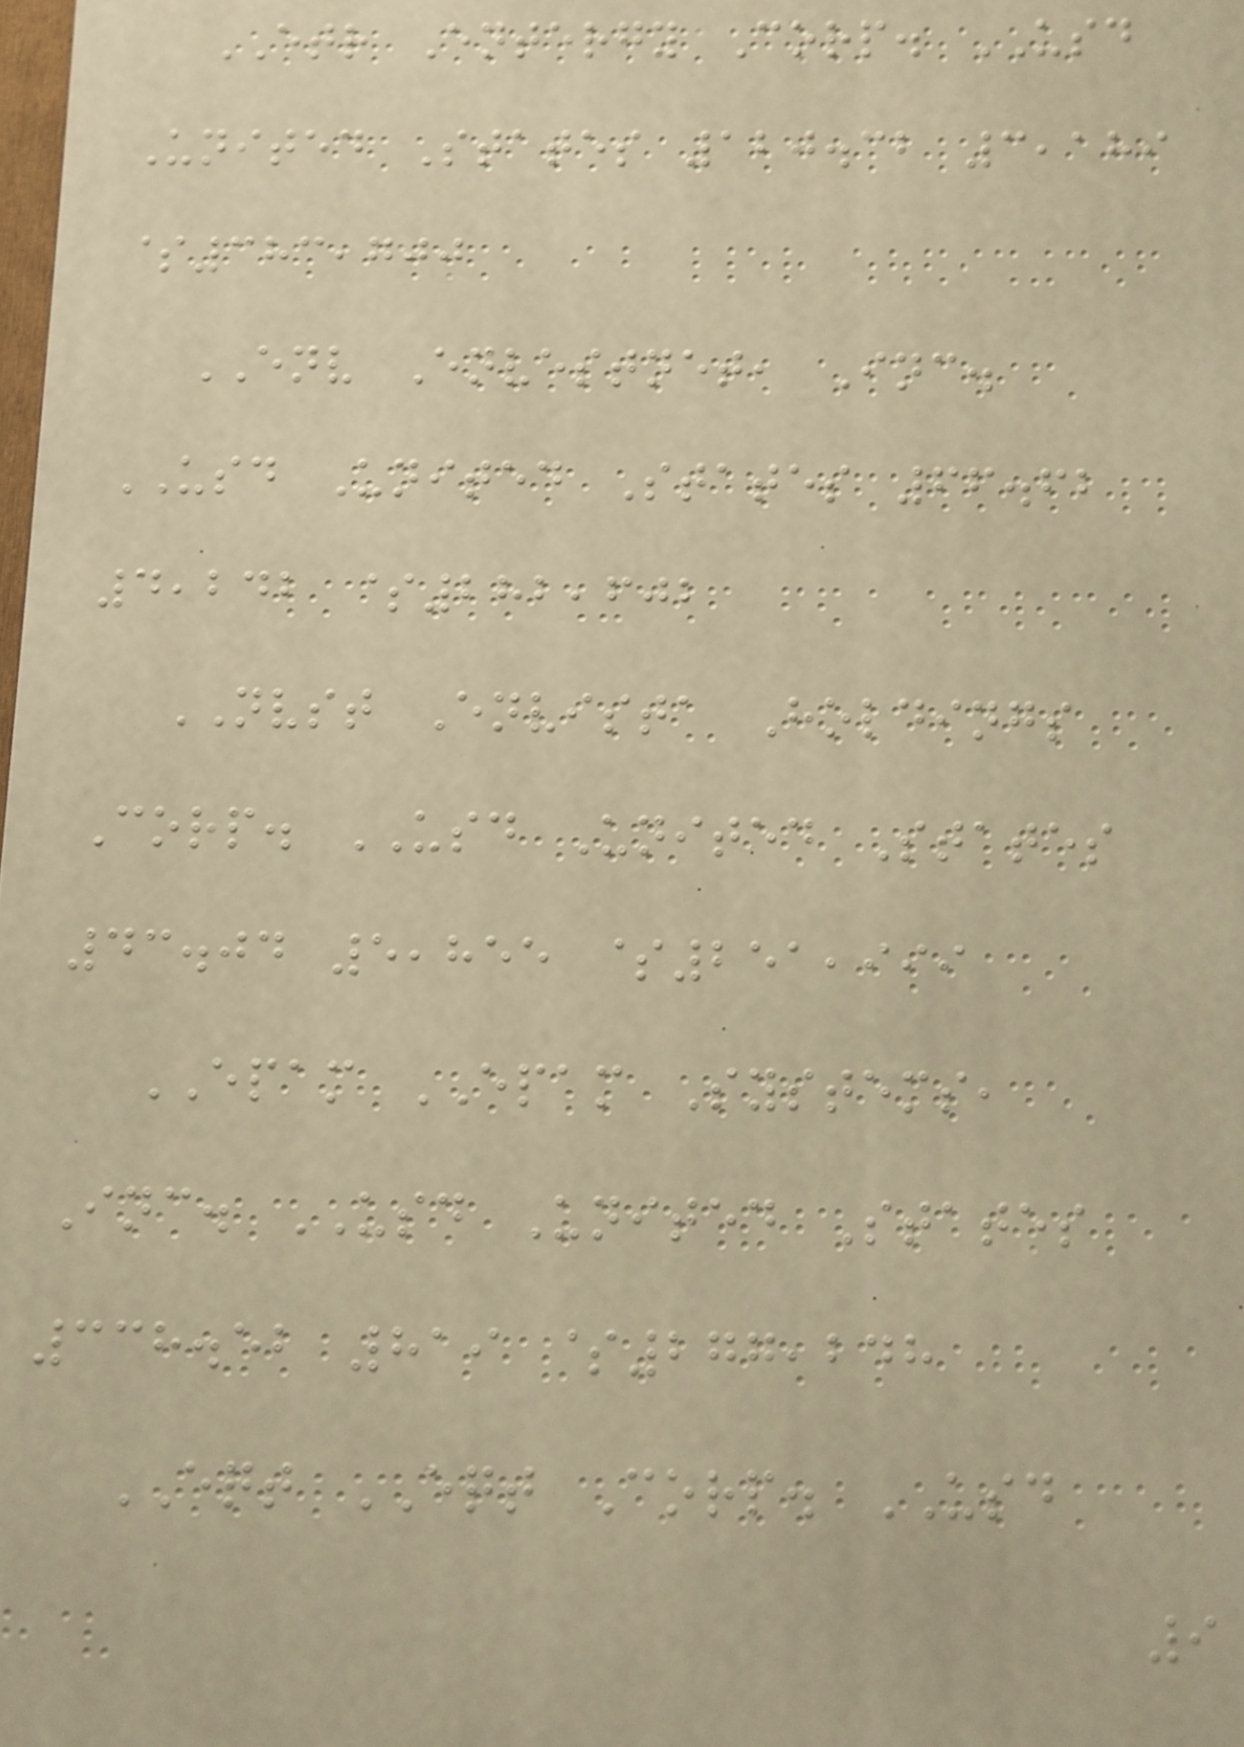ETR Entergy Corp. USD
United States 120.32 3,189
$383,700
ENV Envestnet, Inc.
USD United States 66.62
4,242 $282,602
NVST Envista Holdings
Corp. USD United States
43.04 5,855 $251,999
EPAM EPAM Systems,
Inc. USD United States
338.52 819 $277,248
EQT EQT Corp. USD
9
